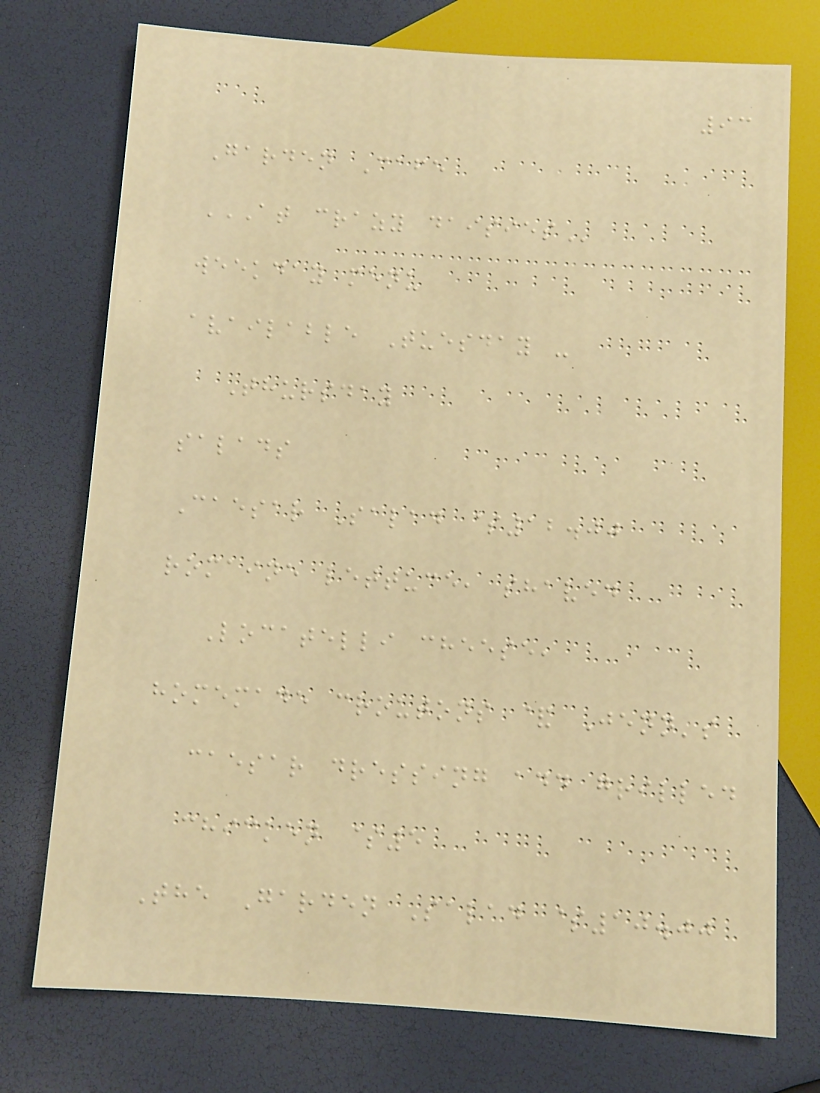93
Garden Cafe
AT CRAZY DAISIES
weekday menu
available Tuesday -
Thursday
salads
Caesar Salad $12.00
romaine lettuce, shaved
Locatelli cheese,
homemade croutons & Jenn's
caesar dressing add grilled
chicken $5
The Garden Salad $10.00
